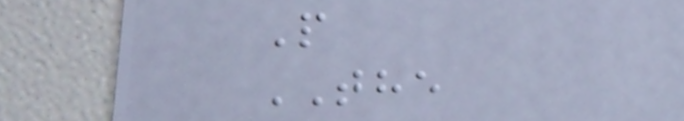P
THE
